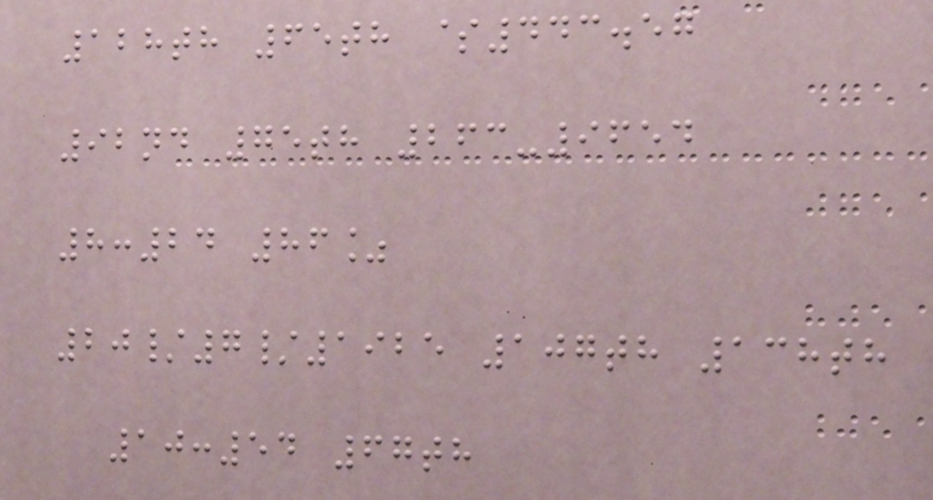128th 65th $443.57
92nd 75th 263-9654
8:24 86%
20/7/1925 107th 138th
10:54 67th
